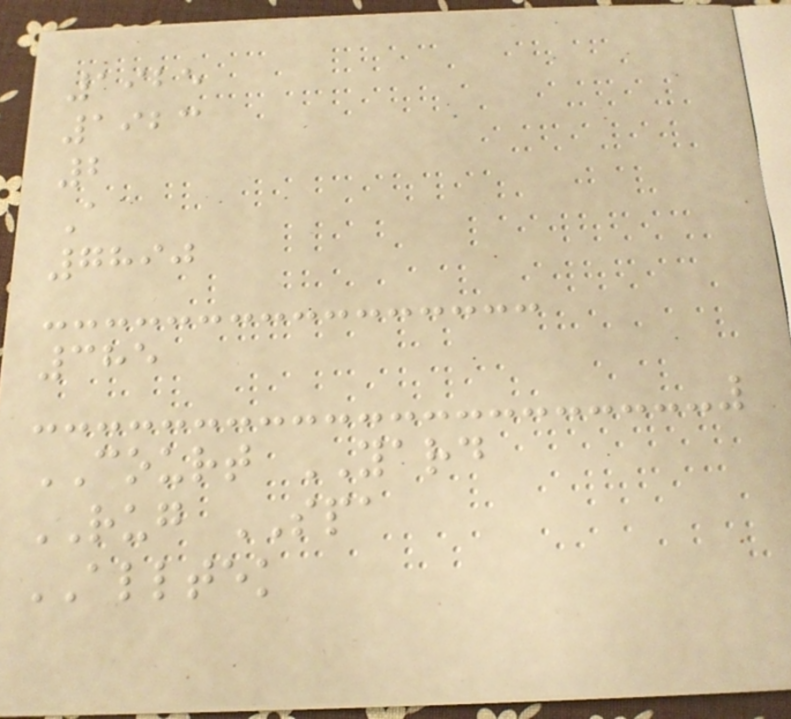1925
1923
2
A
7890
385
COURT YARD
RUG SPA
ALLTEK
